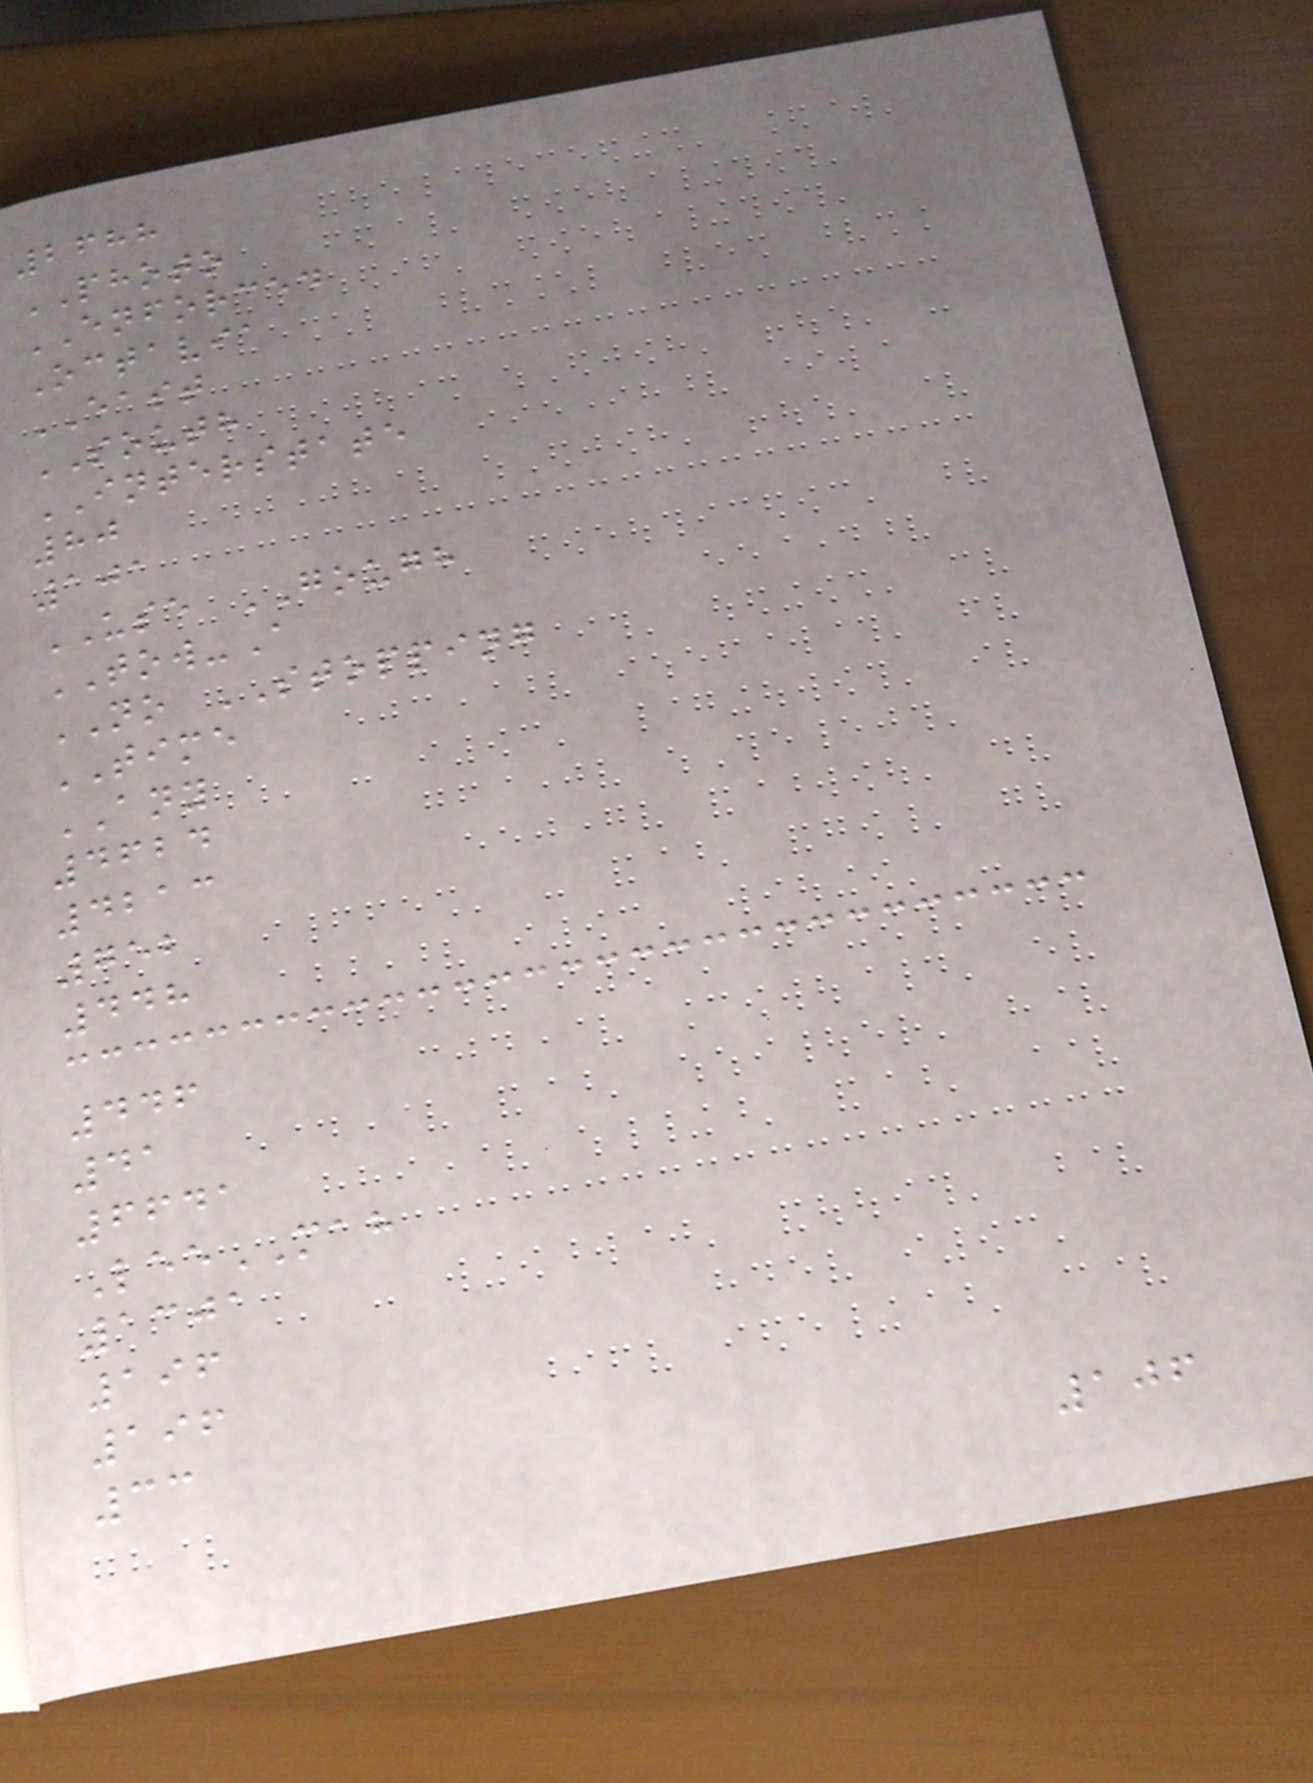2688
PHOTO
ENFORCED
Octavia
EAST
SOUTH
INTERSTATE
80
101
USE GOUGH
TOW-A
NO STOPPING
TIME
ANY
4624
4213
752
448
446
41
6641
LeeMAH
1301
196
196
33
106
